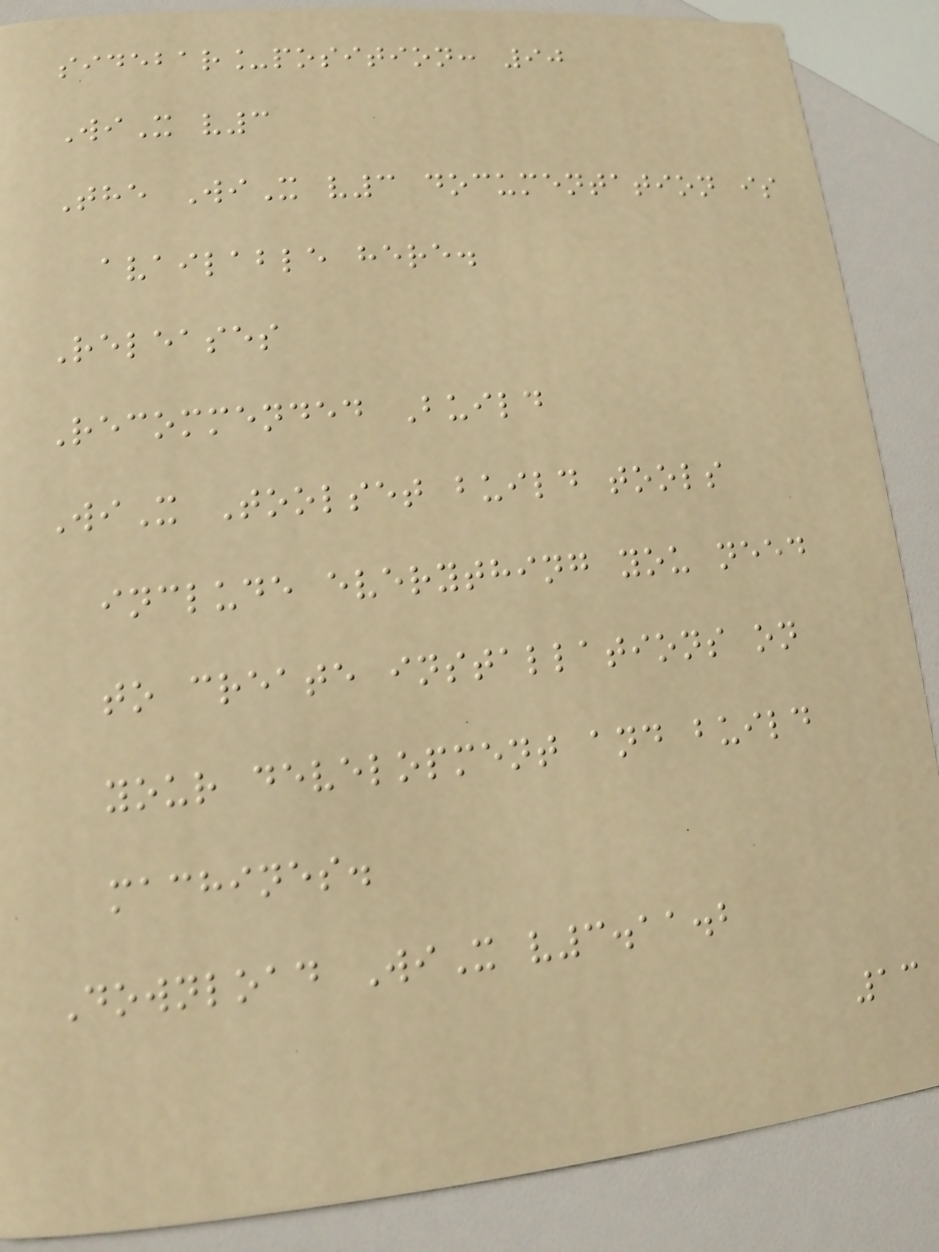sidebar_position: 90
WiX v3
The WiX v3 documentation is
available here.
Releases
Recommended Build
WiX Toolset build tools
include everything you need
to create installations on
your development and build
machines.
Download WiX v3.11.2
13
